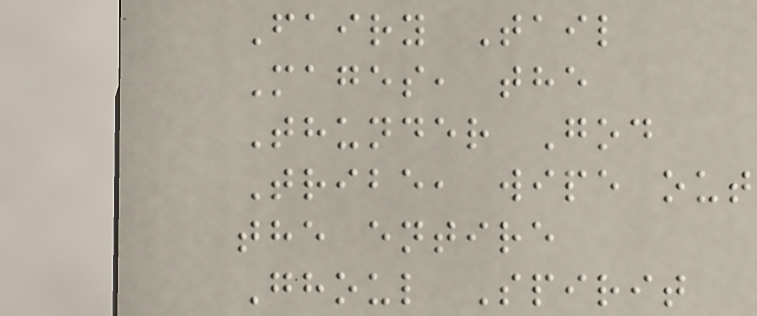Fairy Tail
Mages, the
Thunder God
Tribe, wipe out
the entire
Ghoul Spirit
